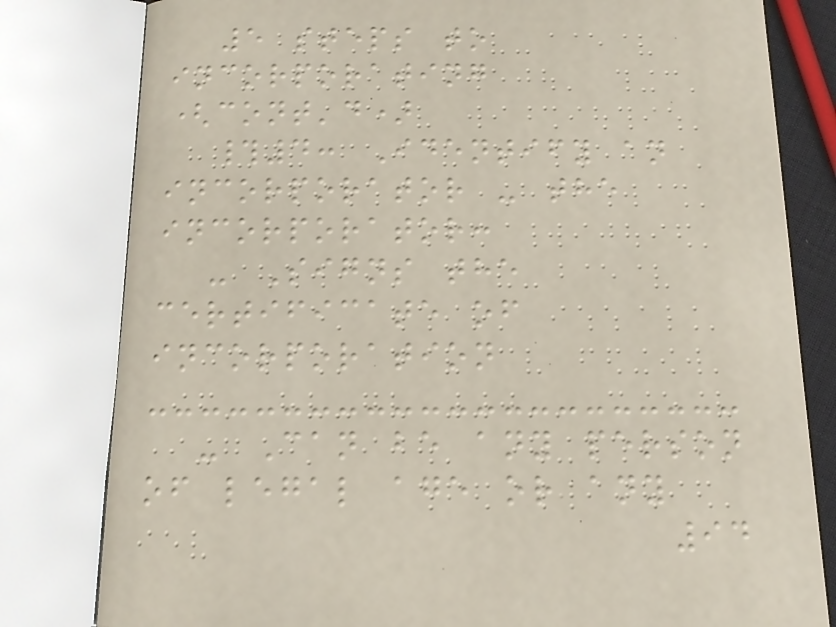5 steps to
incorporating
(cont'd)
#4: Identify an
incorporator - the
incorporator:
- Signs the
certificate of
incorporation
- Can be any person
of legal age or any
94
